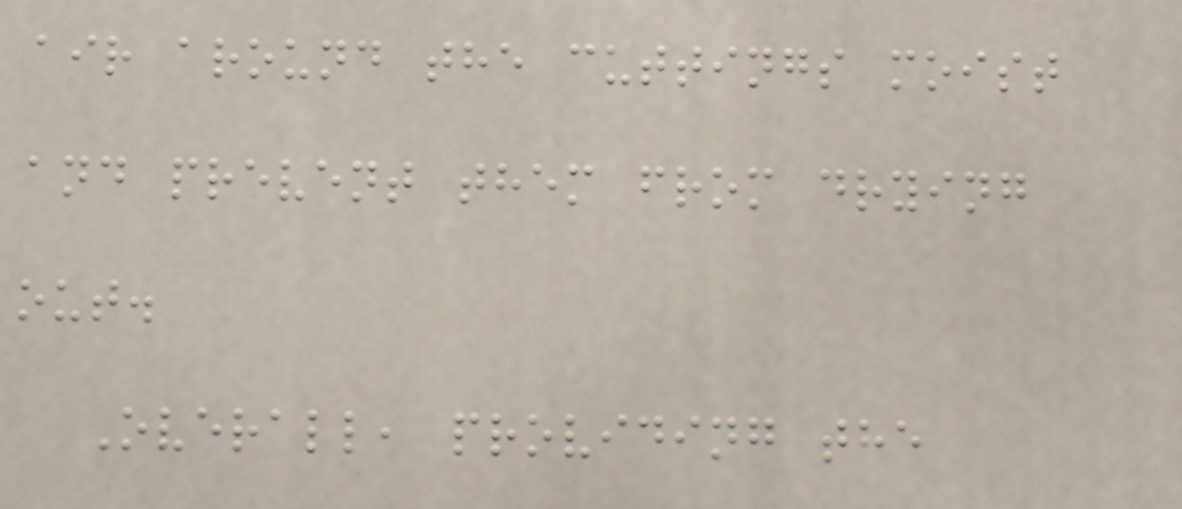air around the cuttings moist
and prevent them from drying
out.
Overall, providing the
